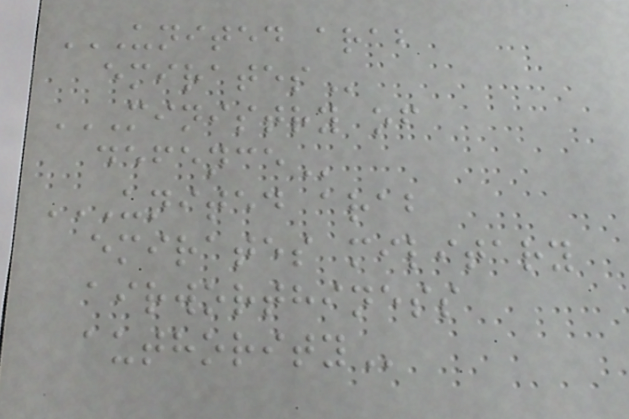UNITED ARAB
EMIRATES
MINISTRY OF
DEFENCE
UNITED ARAB
EMIRATES MILITARY
AIRWORTHINESS
AUTHORITY
